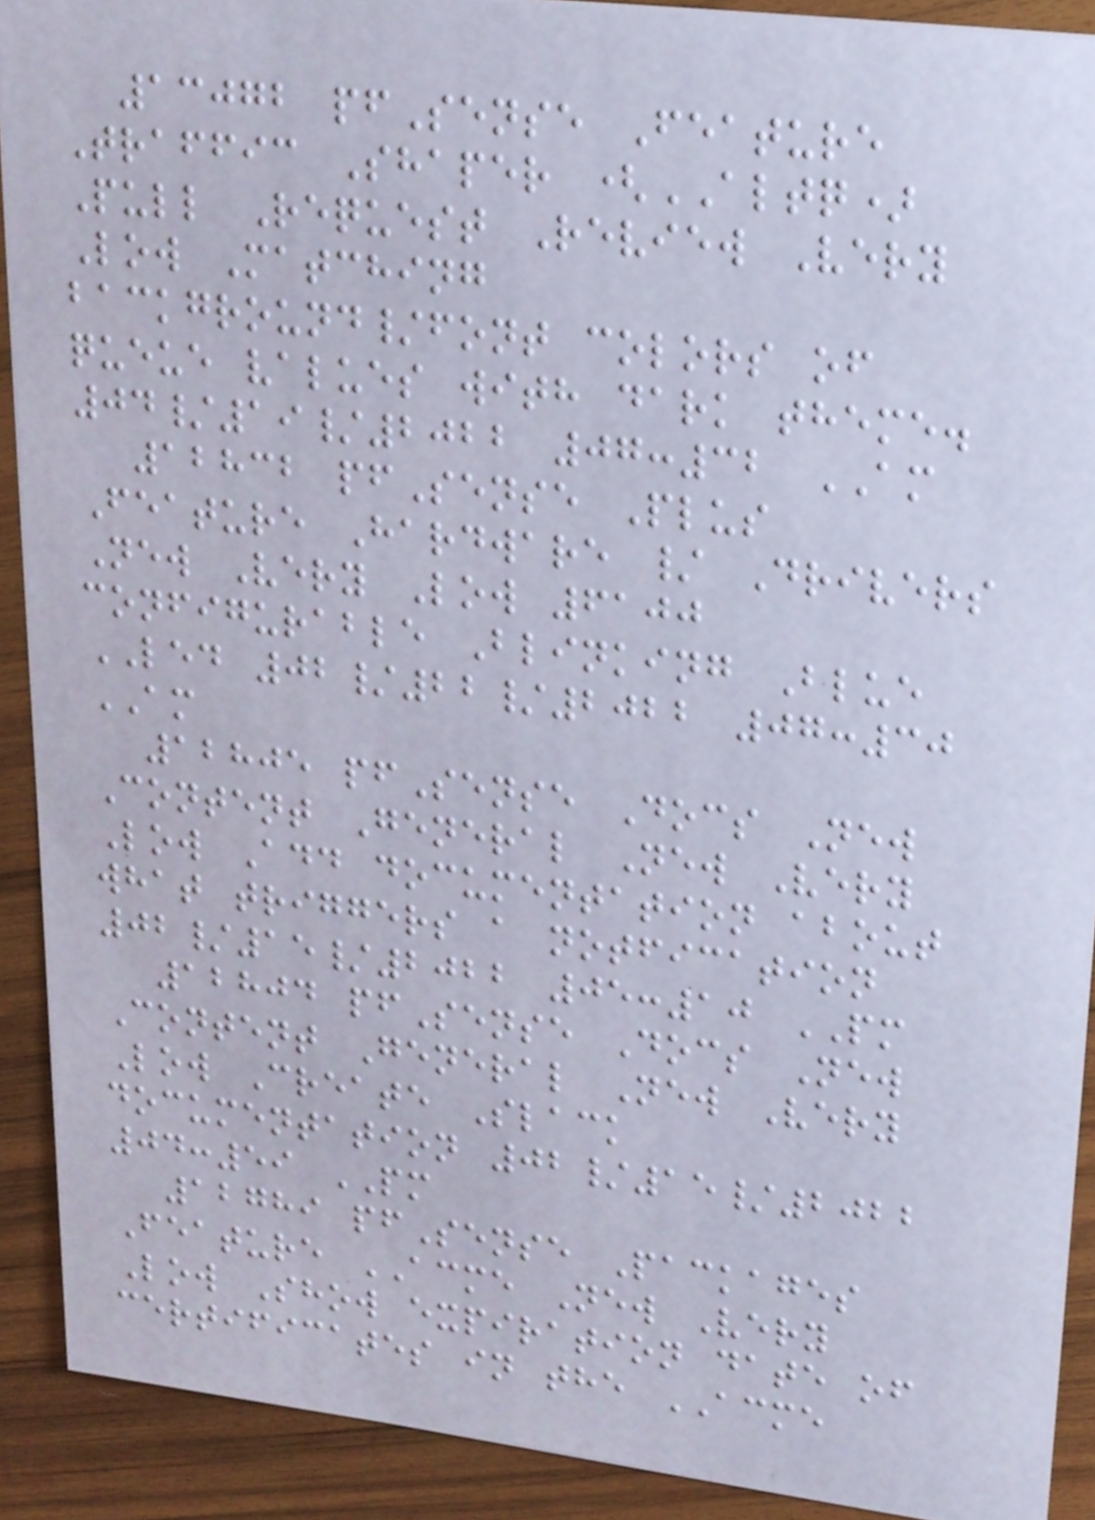13072 pfSense Feature
Traffic Shaper (ALTQ)
Pull Request Review Very
Low Matching
background/font colors of
queue values with dark theme.
04/19/2022 07:32 AM
12832 pfSense Plus
Feature Hardware / Drivers
New Very Low 6100
configurable Blinking Blue
LED 02/22/2022 07:30
AM
12805 pfSense Docs New
Content General New Very
Low Add documentation about
what triggers a notfication
02/15/2022 05:10 PM
12804 pfSense Docs New
Content General New Very
Low Create Slack
documentation 02/15/2022
04:59 PM
12789 pfSense Packages
Feature ACME New Very
Low Show expiration date of
certificates in the ACME
